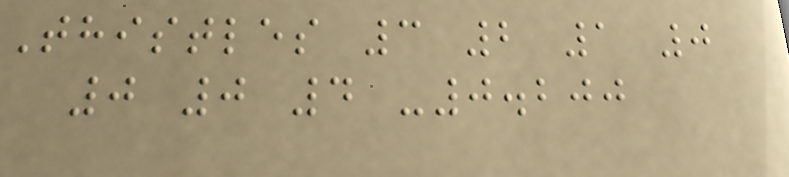Thistles 3 2 1 0
0 0 4 -0.200
